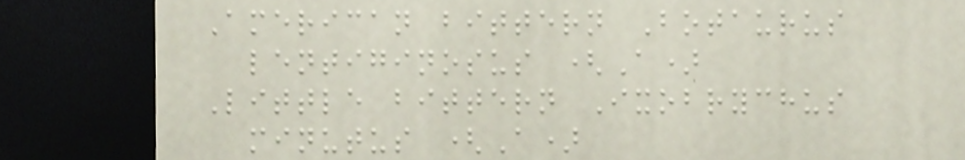American bittern Botaurus
lentiginosus (A)
Little bittern Ixobrychus
minutus (A)
